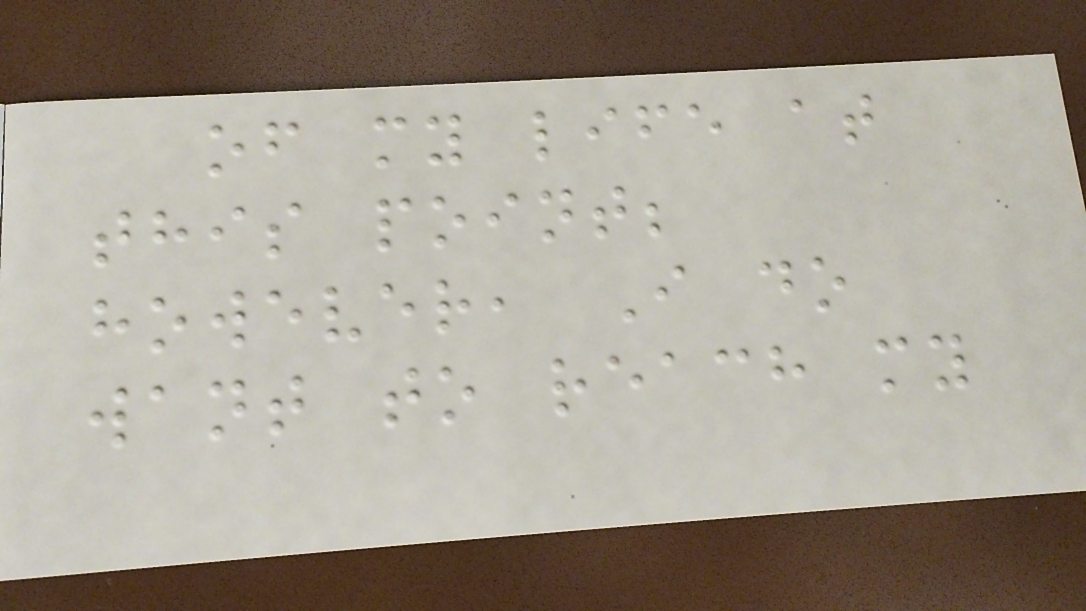of my life at
this point;
however, I do
want to reach my
